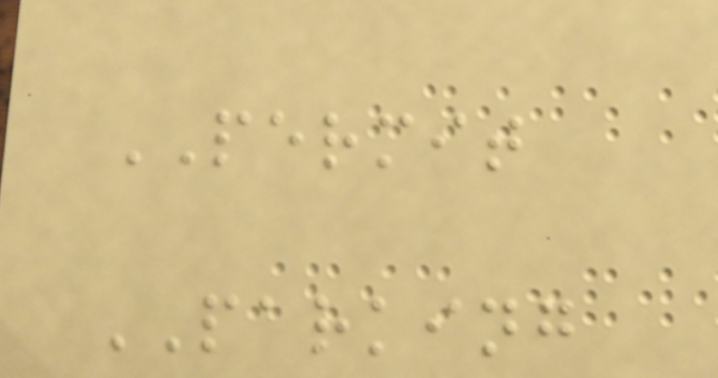PERMIT
PARKING
